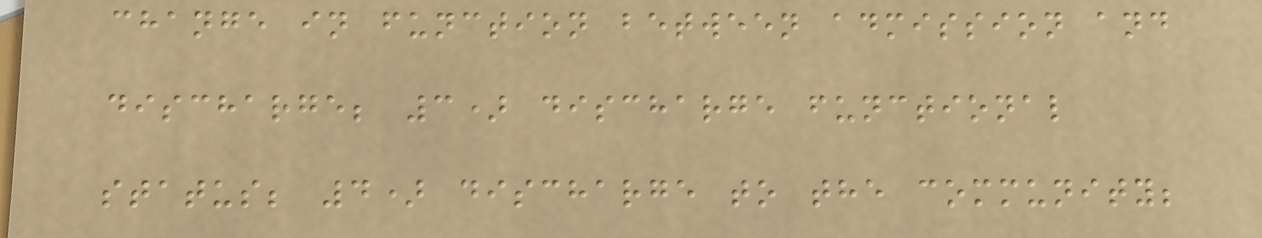change in function between admission and
discharge; 3) discharge functional
status; 4) discharge to the community;
